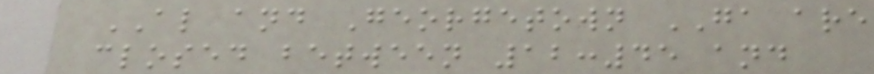AL and Georgetown GA are
closed between 12:45 and
